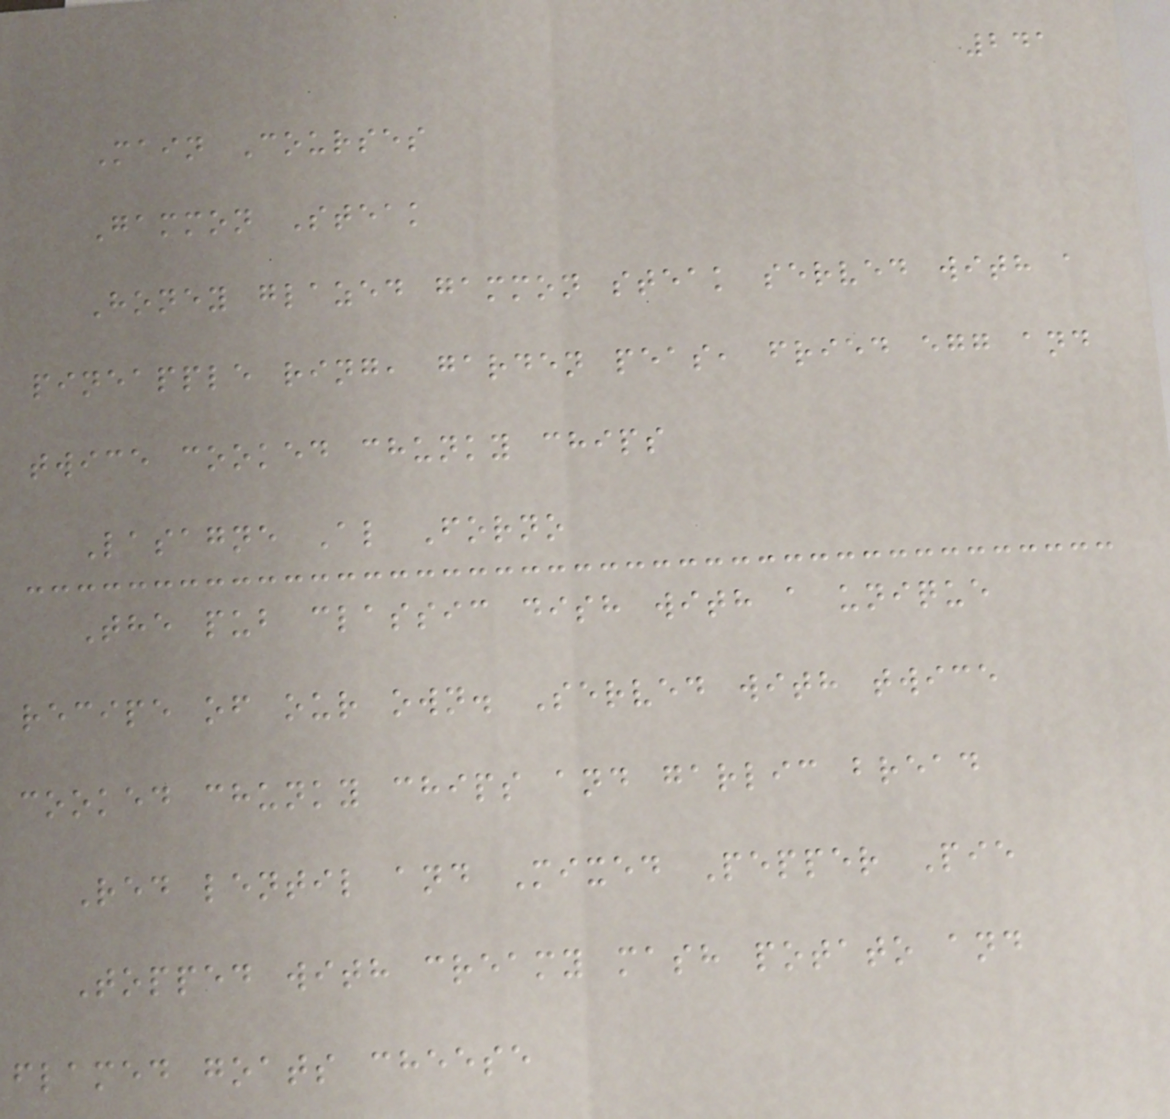241
Main Courses
Gammon Steak
Honey glazed gammon steak served with a
pineapple ring, garden peas, fried egg and
twice cooked chunky chips
Lasagne Al Forno
The pub classic dish with a unique
recipe of our own. Served with twice
cooked chunky chips and garlic bread
Red lentil and Mixed Pepper Pie
Topped with creamy mash potato and
flamed goats cheese
